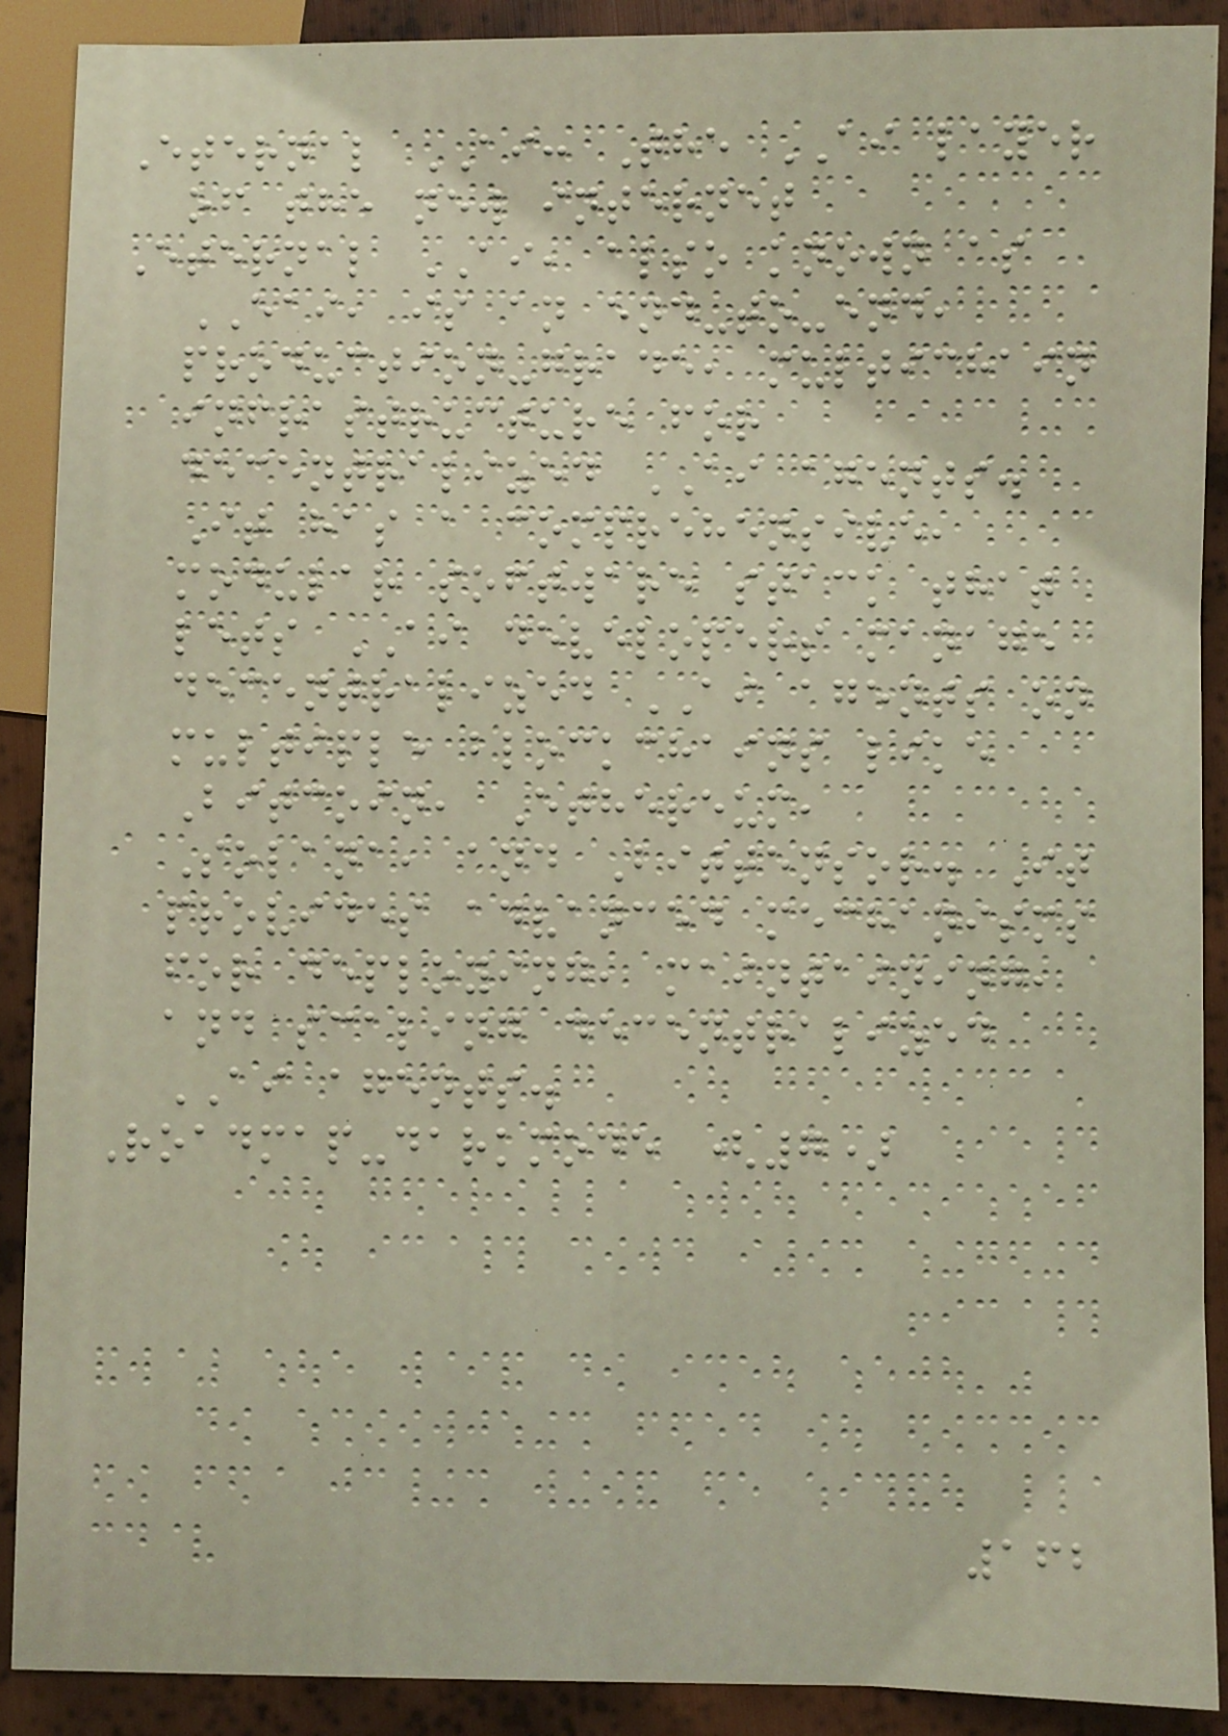Eternal AI: The AI layer
of the new internet
Eternal AI, also known as
EAI, is an end-to-end,
production-grade, multichain
infrastructure for
decentralized AI agents.
It has a comprehensive,
modular software stack that
lets AI developers manage
decentralized AI agents on
multiple blockchains like
Bitcoin, Ethereum,
Solana, and Bittensor. It
provides advanced mechanisms
for deploying, maintaining,
and scaling decentralized
AI agents.
Roadmap-darkmode (7)
162
